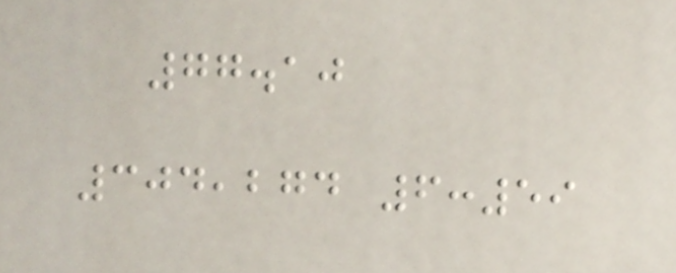77.10
304,274 6:59
